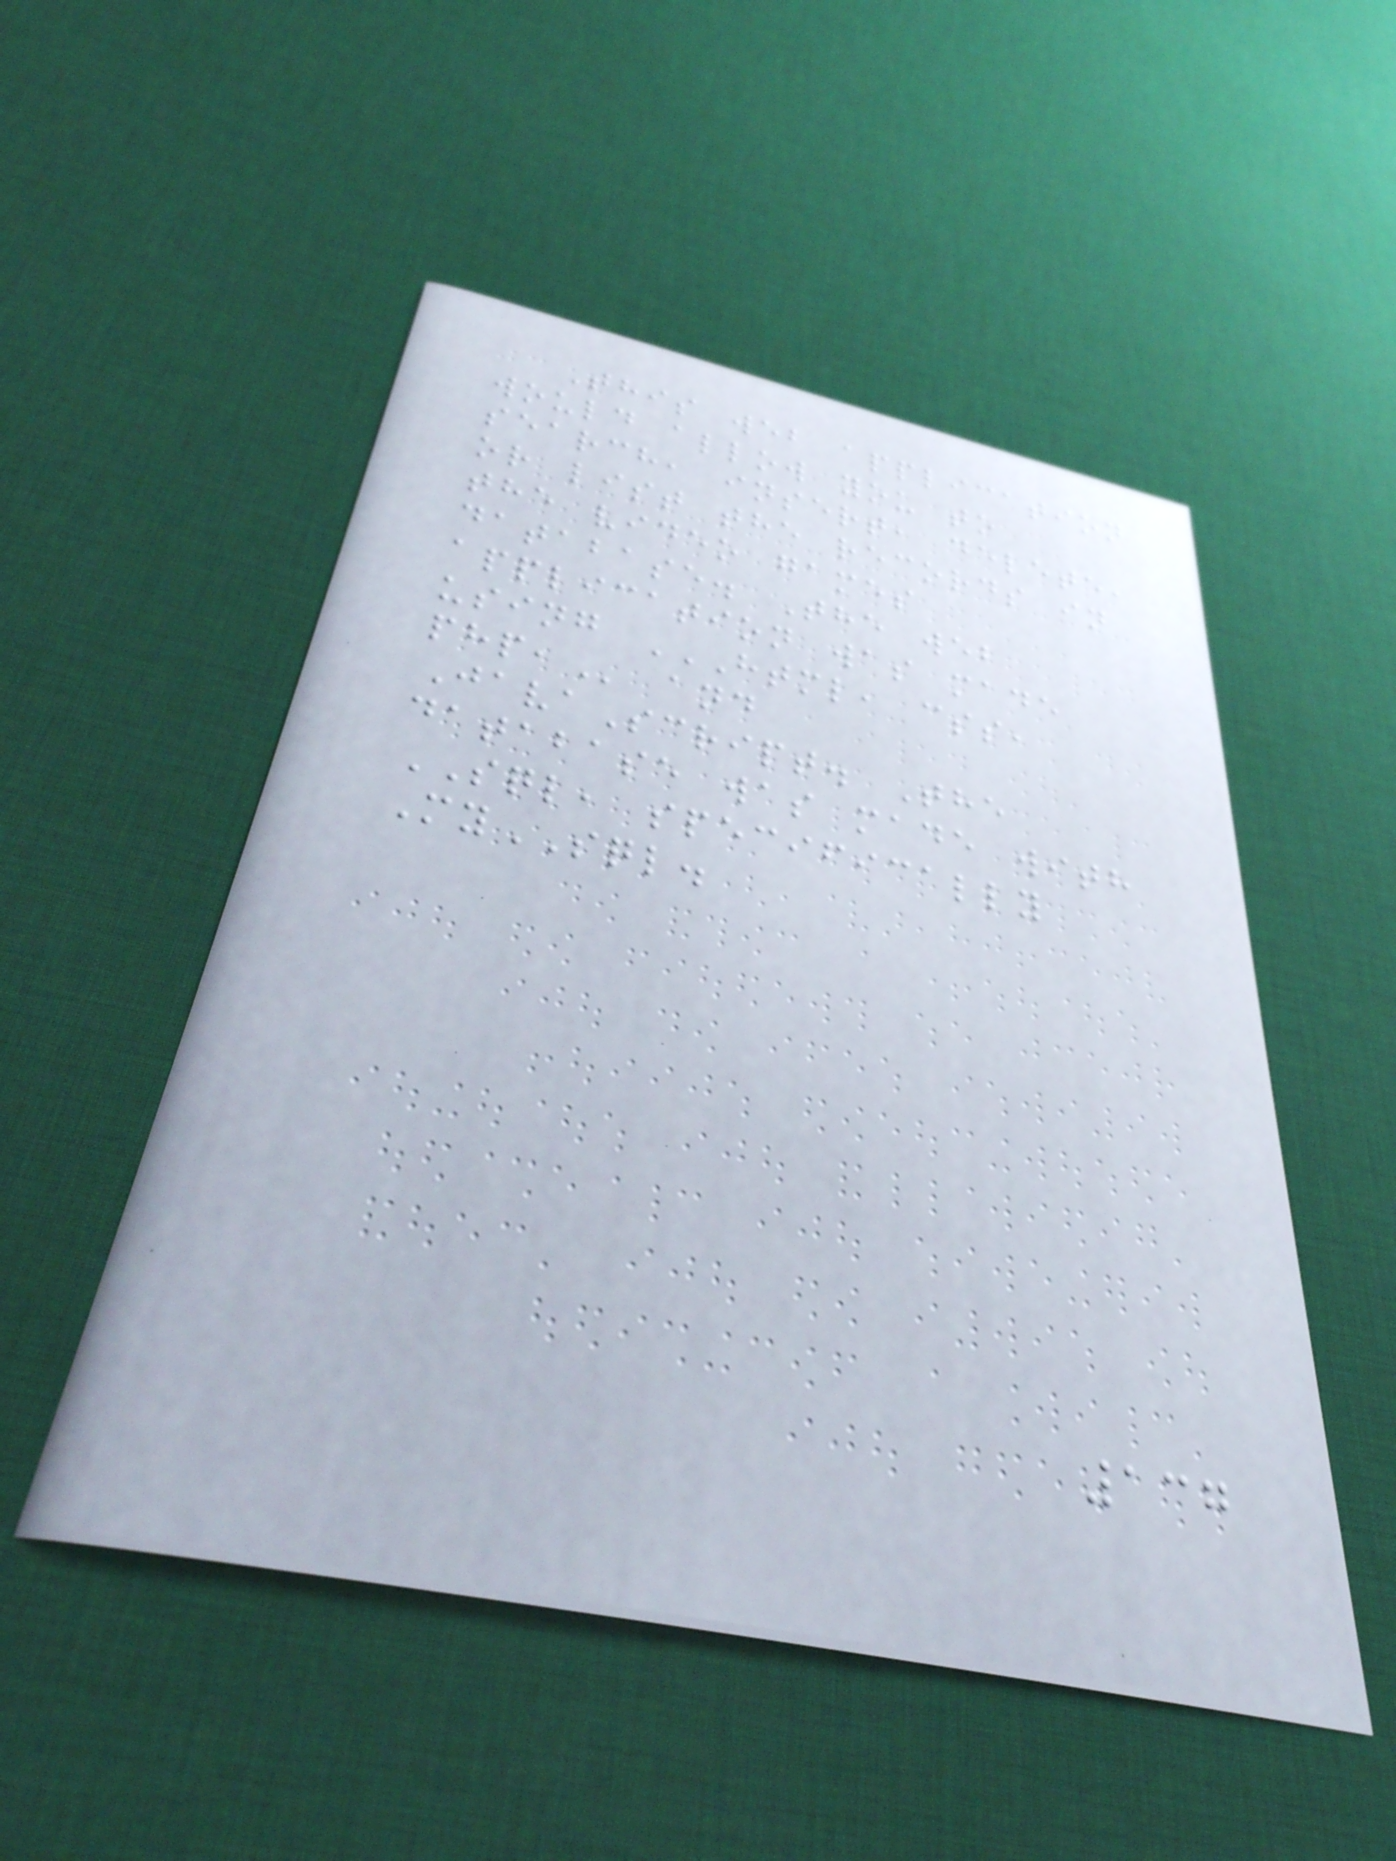This web application
would allow you to
search, insert, delete,
or list the records in
the video games
database. The web
application was made
using HTML, CSS,
PHP, and
JavaScript. The
database was made with
SQL, specifically
MySQL.
137
